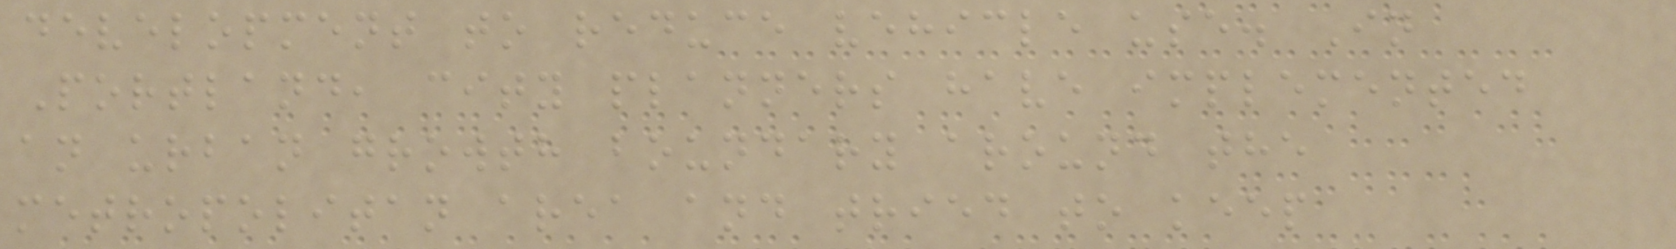development to reduce vehicle use. In
Portland, city planners have implemented
an urban growth boundary around the
metropolitan area and tried to keep
